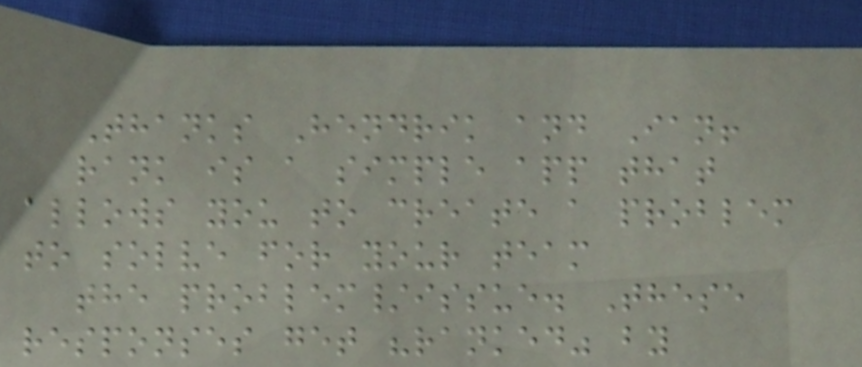Thanks Hendrik and Ian!
rank is a simple app that
allows you to create a problem
to solve for your team
the problem/issue. These
responses get "ranked" by
